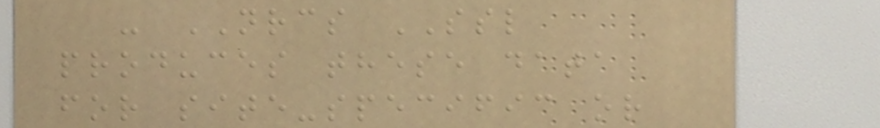- NRCS SSL
produces these data
for site-specific or
